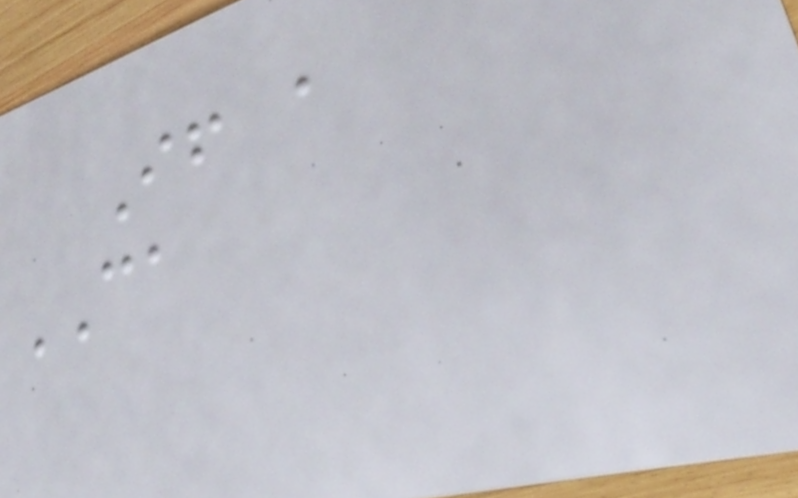If a
CA
